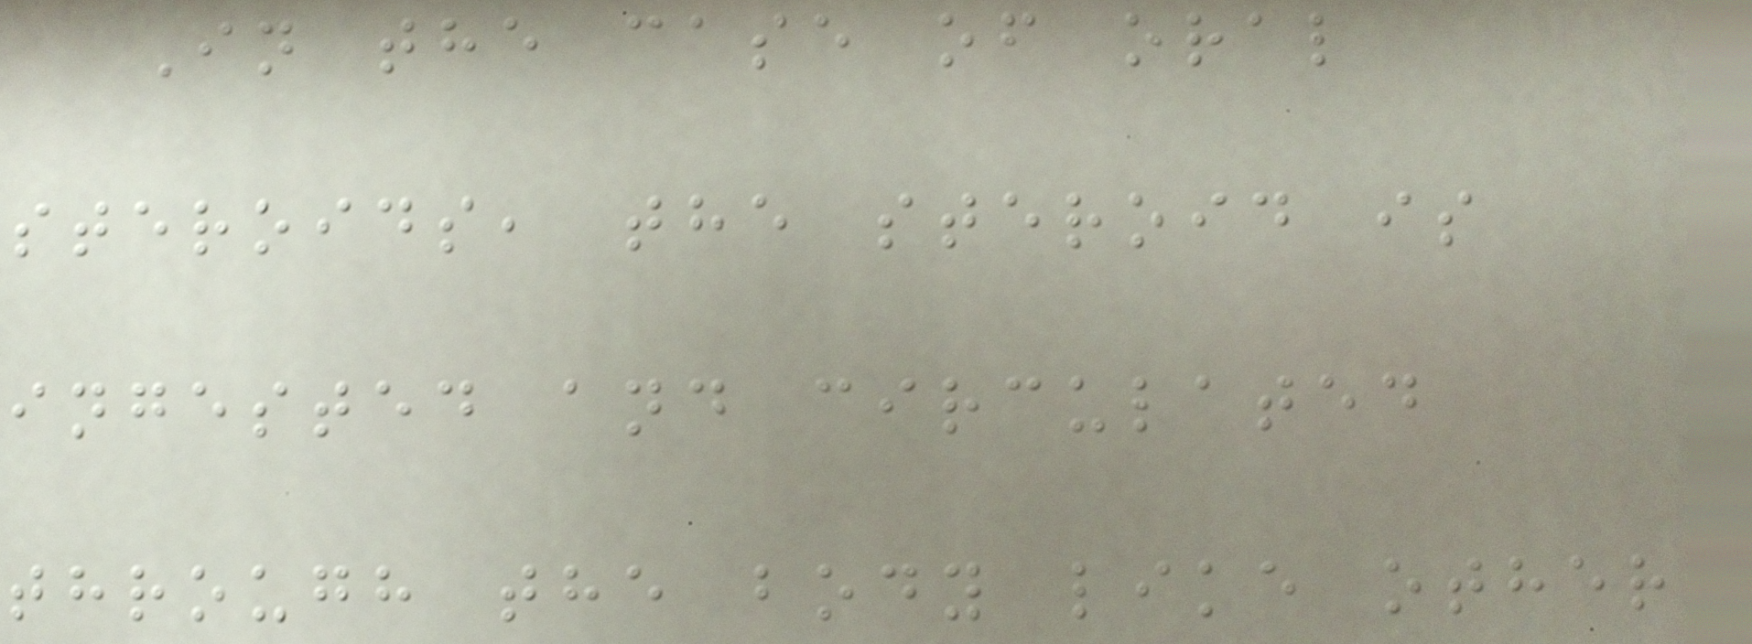In the case of oral
steroids, the steroid is
ingested and circulated
through the body like other
